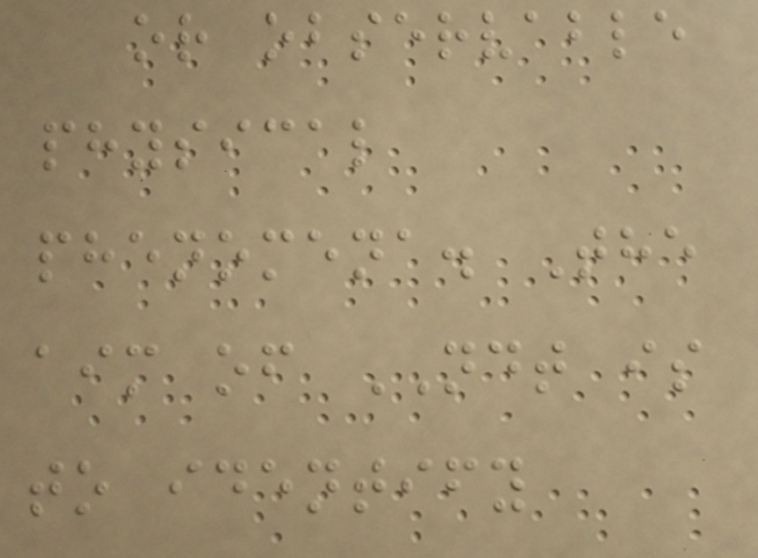or observable
physical
phenomena. The
aim of NDT is
to identify
